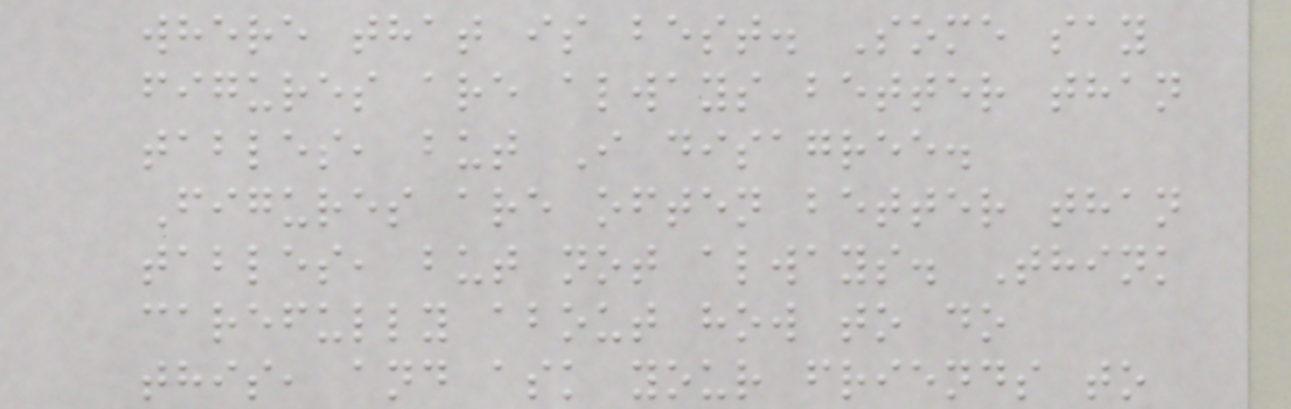where that is best. Some say
figures are always better than
tables, but I disagree.
Figures are often better than
tables, but not always. Think
carefully about how to do
this, and ask your friends to
